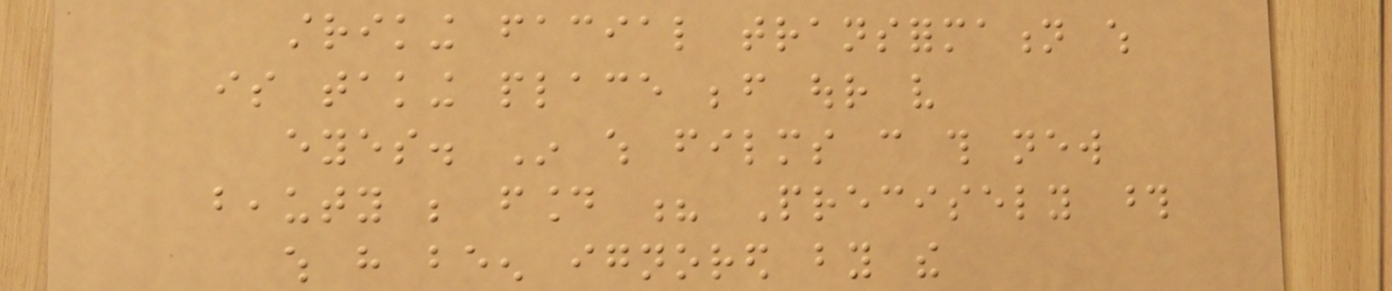striking facial transformation which
is taking place before our very
eyes. In which films can this new
beauty be found ? Precisely those
which have been ignored by the
